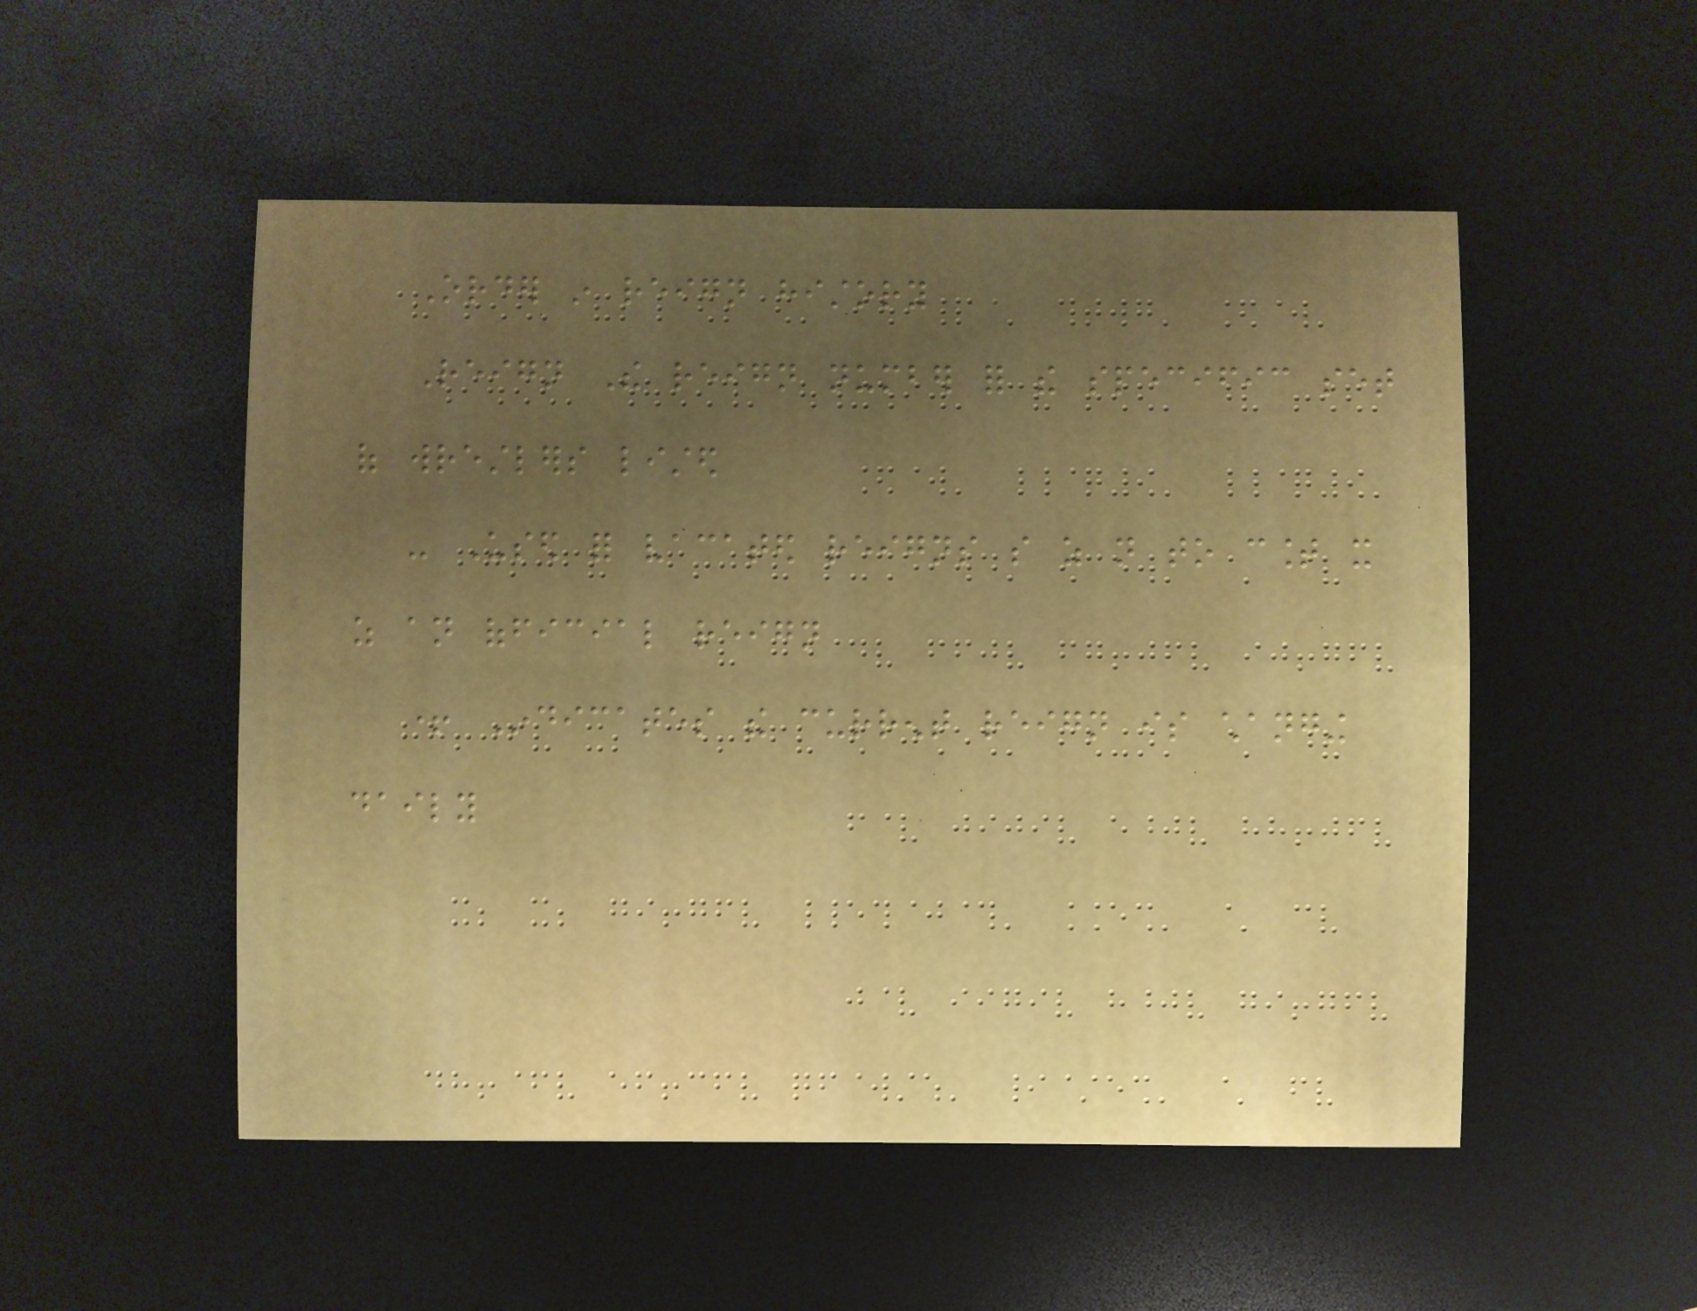Order in reign history
Reign The reign number for the specific set
of wrestlers listed
- Used for vacated reigns so as not to count it
as an official reign
+ Indicates the current reign is changing
daily
